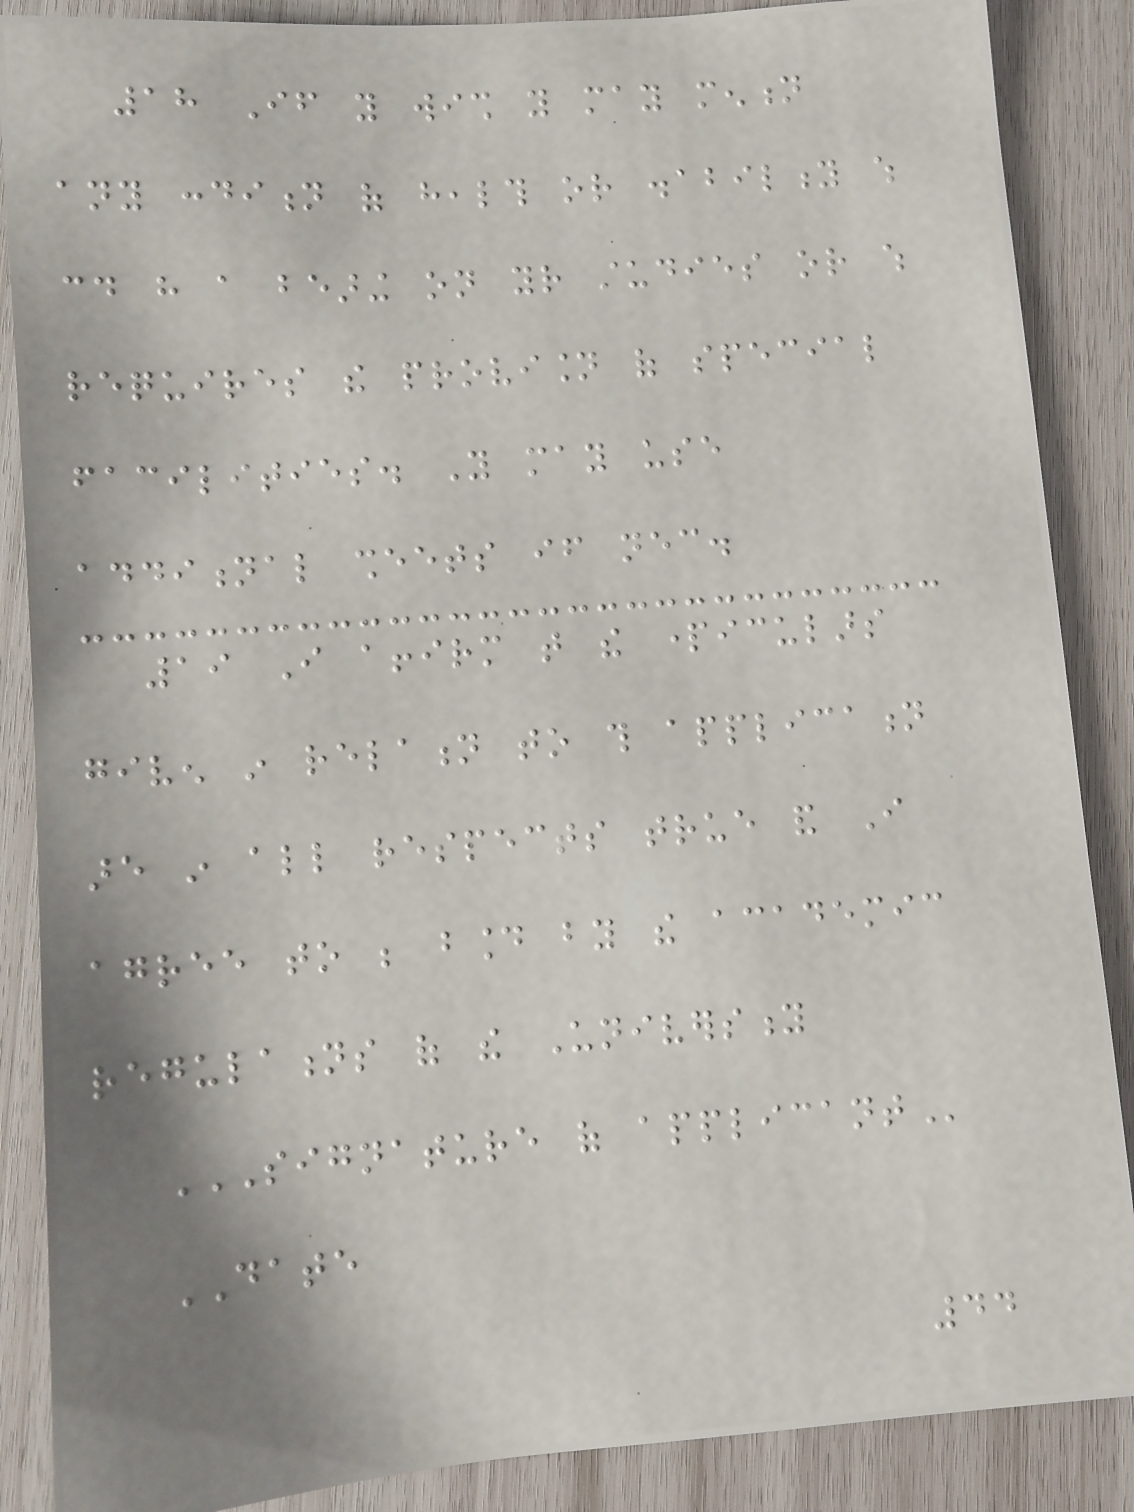18 If you wish you may mention
any condition of health or disability which
could have a bearing on your studies or which
requires the provision of special
facilities. You may use
additional sheets if necessary.
19 I affirm that the particulars
given in relation to this application
are in all respects true and I
agree to be bound by the academic
regulations of the University
SIGNATURE OF APPLICANT
DATE
44
